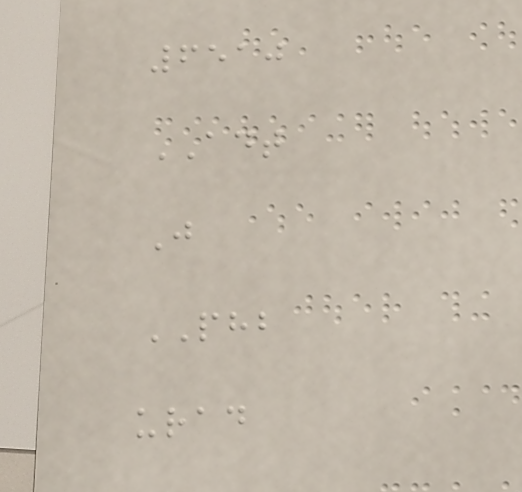6510
ADT
J
PHB
urad
